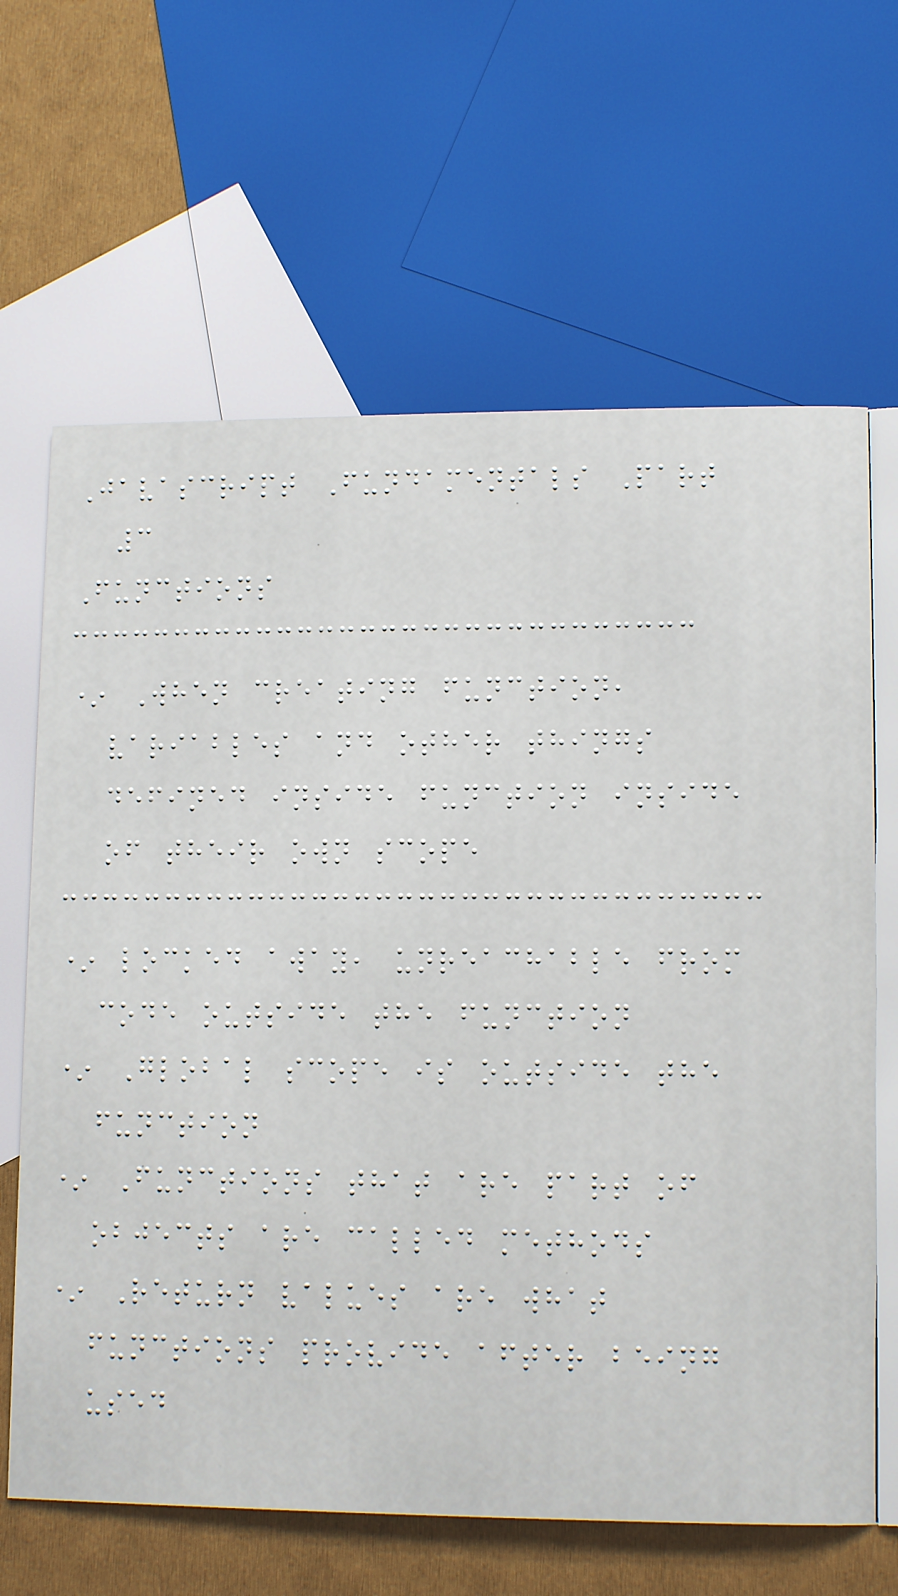Javascript Fundamentals Part
3
Functions
* When creating function,
variables and other things
defined inside function inside
of their own scope
* locked away, unreachable from
code outside the function
* Global scope is outside the
function
* Functions that are part of
objects are called methods
* Return values are what
functions provide after being
used
